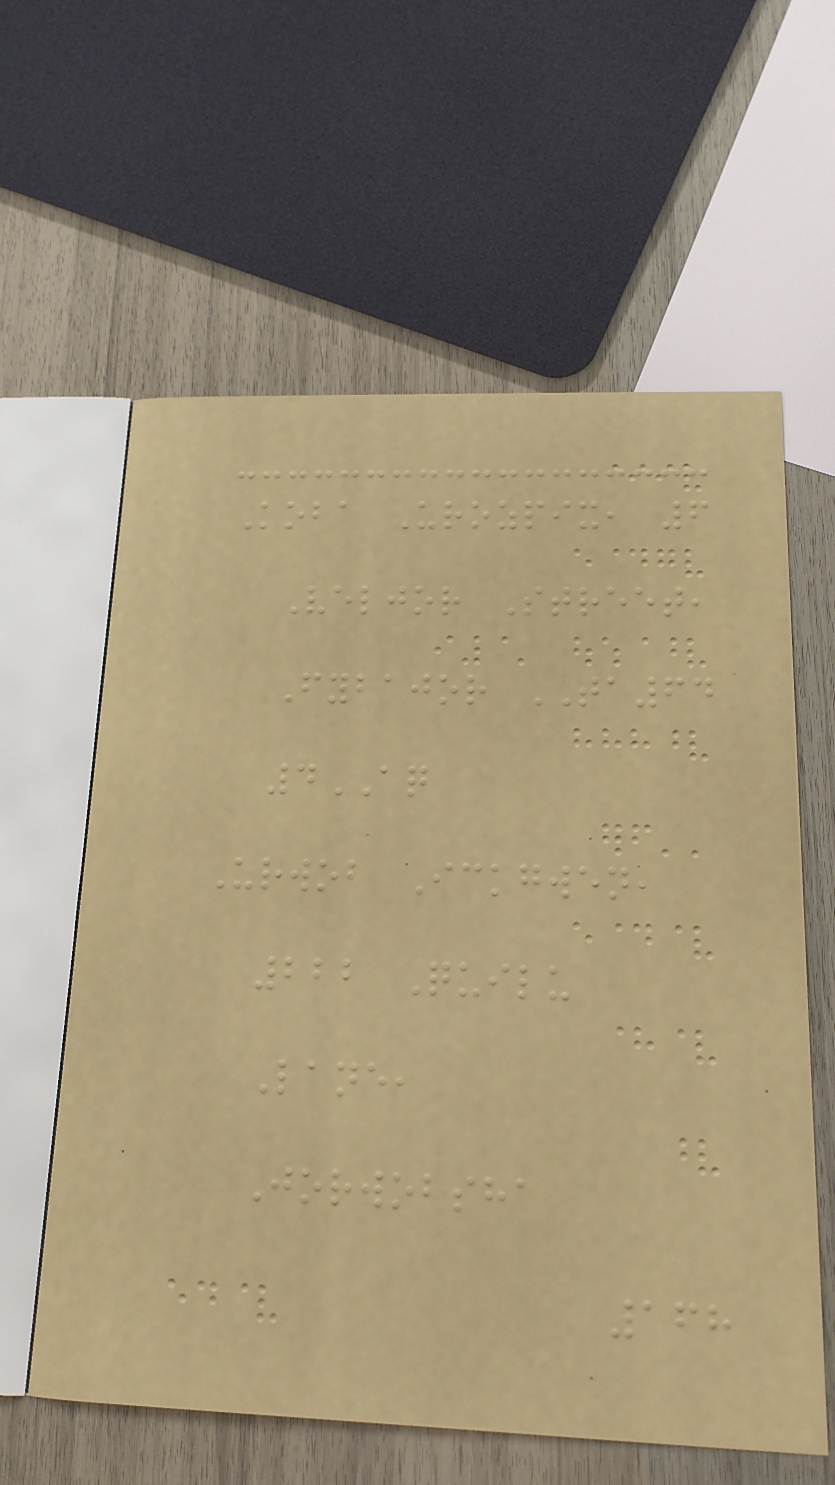Koba Urozpix, 6
Veljor Street,
Fybajor TA64
4AQ
Urwob Ickgwen,
222 Quilu
Lane,
Jorwobsha
168
